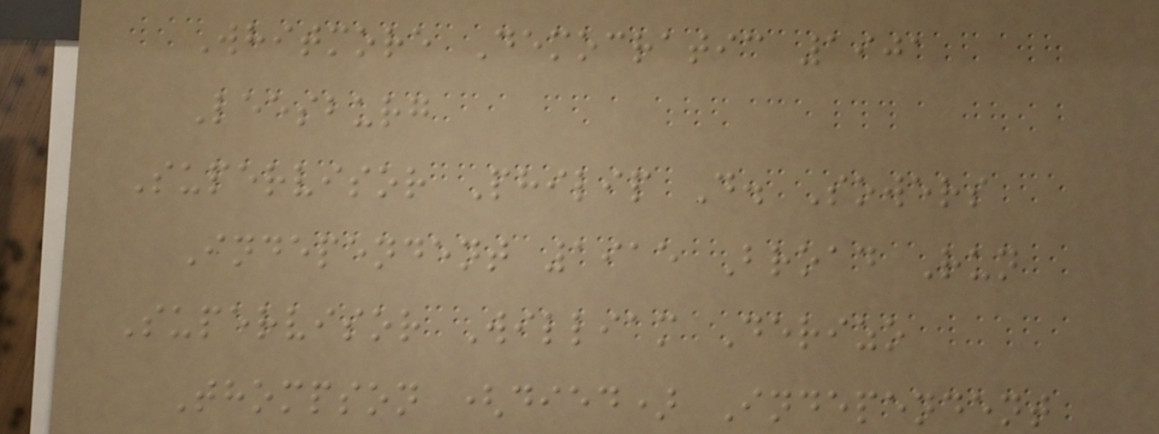Whitmore Democratic 1901
Leesburg
Supervisor Philip D. Sowers
Independent 1915 Broad Run
Supervisor William Derizo
Thompson (died) Independent
